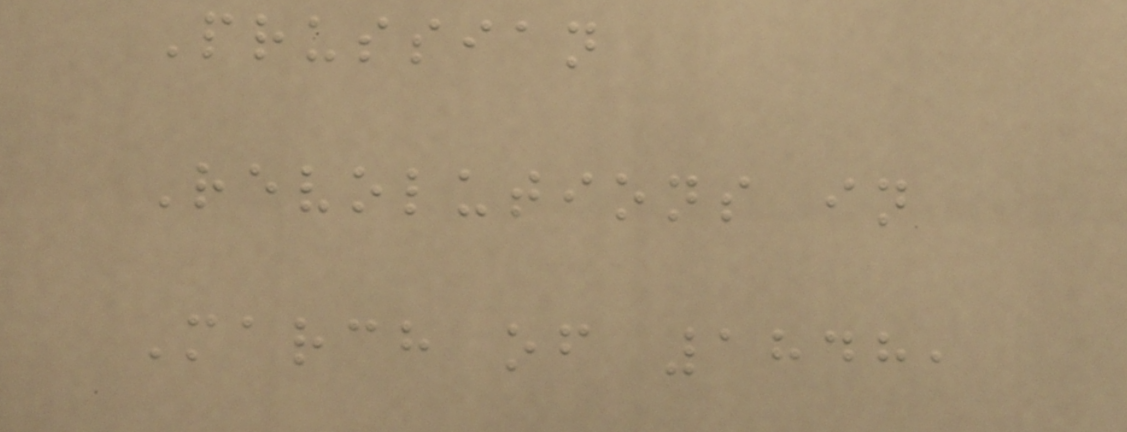Prussian
Revolutions in
March of 1848,
